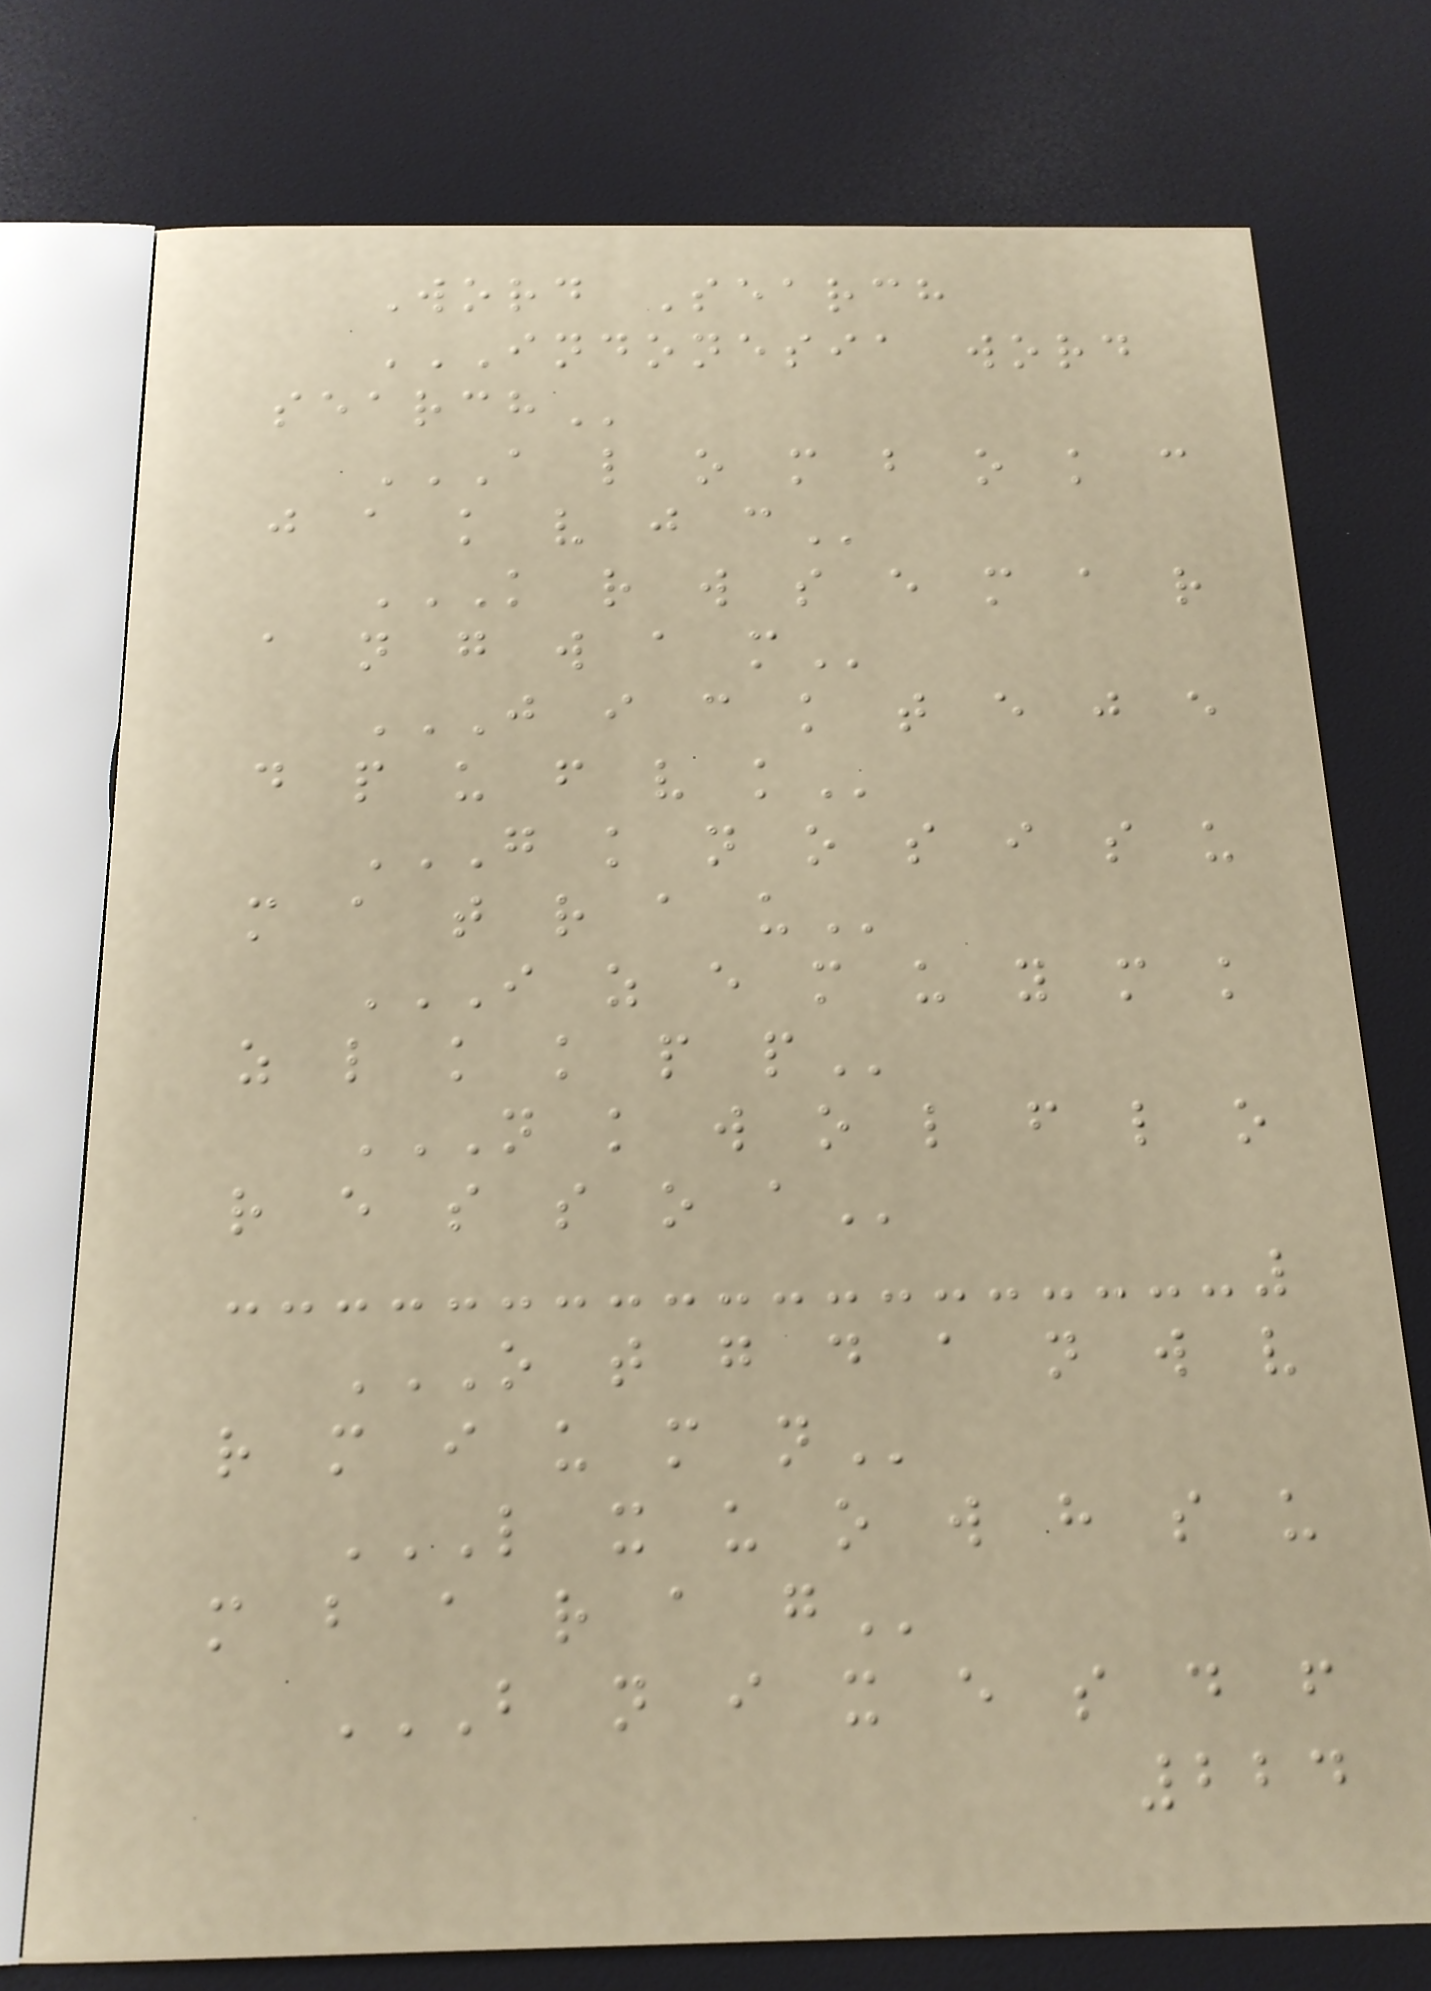Word Search
INDONESIA WORD
SEARCH
A L O M B O K C
J A K V J C
K R W S E M A R
A N G W A M
J I C K T E J E
D P U F V K
G K N O S I S U
M A T R A U
I Z E M U Y M K
Z L K K P P
N K W O L F L O
R E S S O A
O T G D A N W V
R M I U M N
L X U O W H S U
M B A R A G
B N I X E S D F
224
